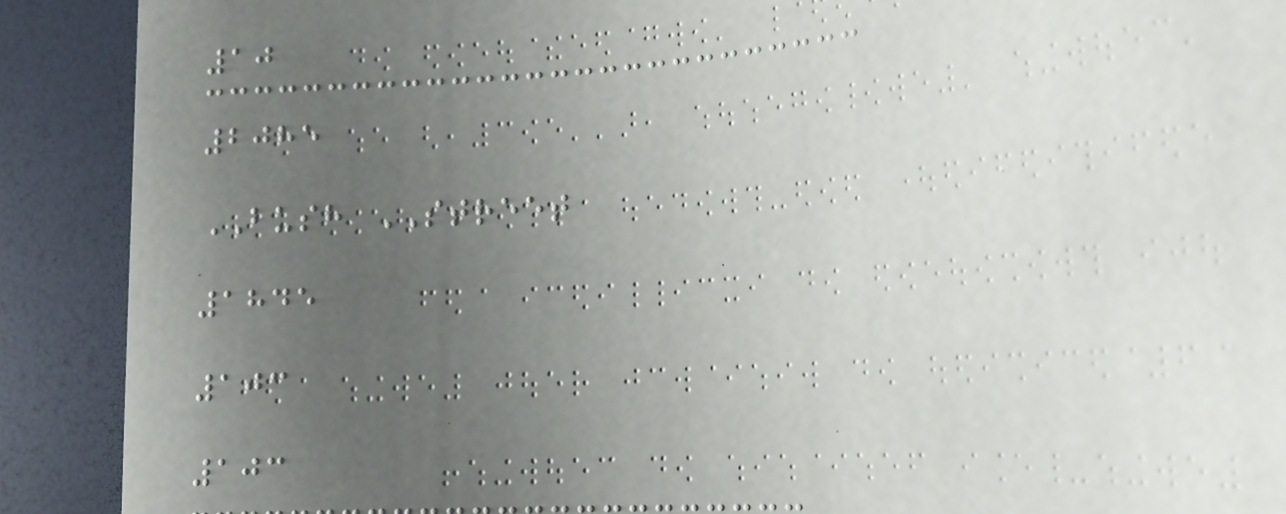10
2085
BUSH STREET
1845
103
103
